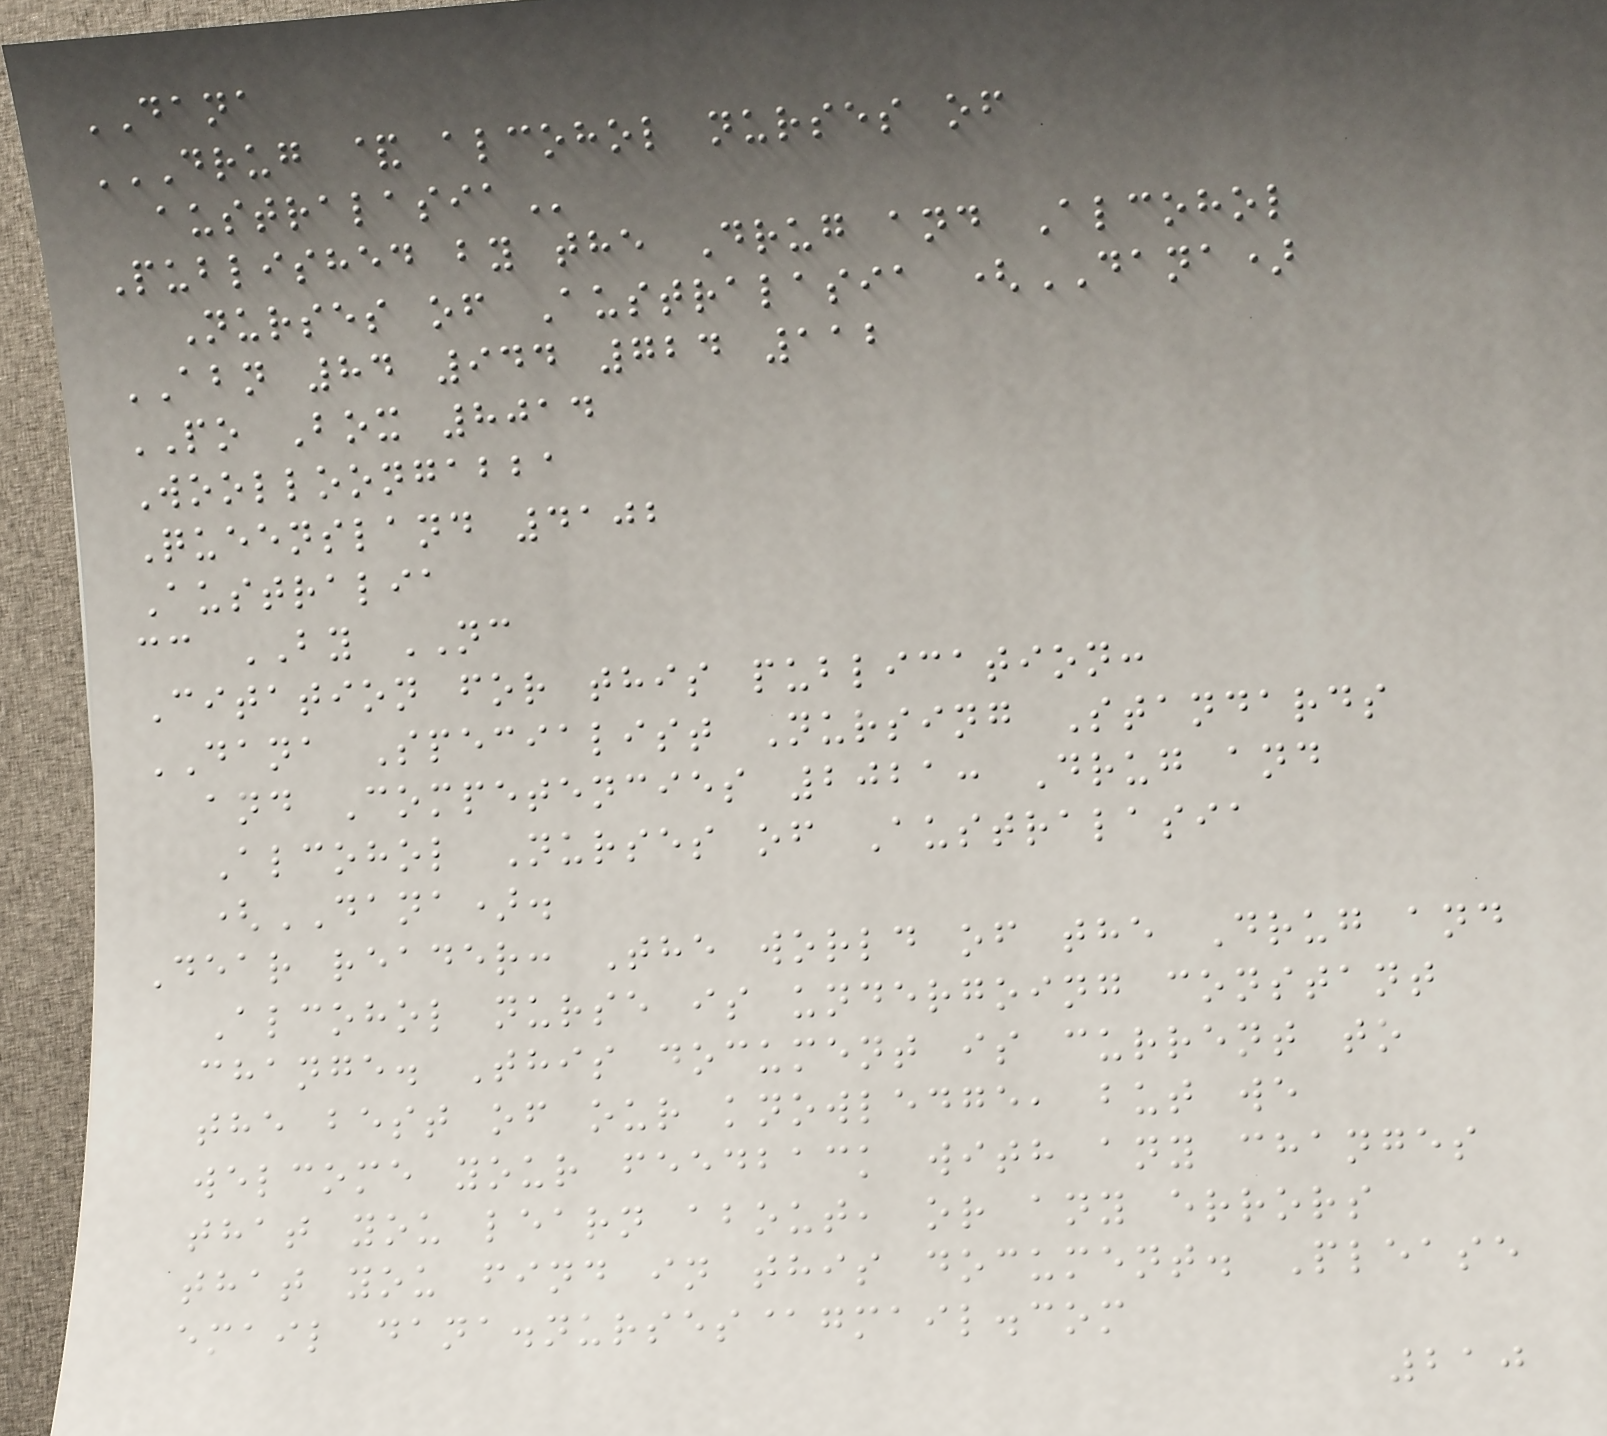DANA
DRUG & ALCOHOL NURSES OF
AUSTRALASIA
Published by the Drug and Alcohol
Nurses of Australasia (DANA)
ABN 84 944 724 112
PO Box 8014
Woolloongabba
Queensland 4102
Australia
cc BY NC
Citation for this publication:
DANA Specialist Nursing Standards
and Competencies 2021: Drug and
Alcohol Nurses of Australasia
(DANA).
Dear reader: The world of the Drug and
Alcohol nurse is undergoing constant
change. This document is current to
the best of our knowledge, but we
welcome your feedback with any changes
that you learn about, or any errors
that you find in this document. Please
email dana.nurses@gmail.com
210
